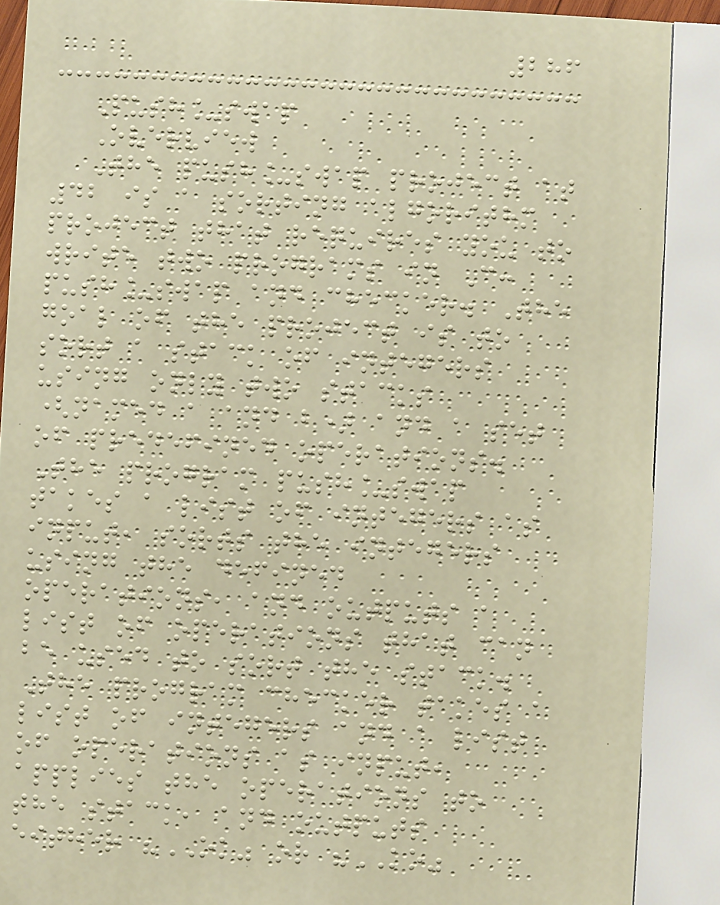286
Push_swap
Overview
The push_swap project at
42 is a sorting algorithm
project that requires you to
write two programs in C:
push_swap and checker. The
goal of the project is to
sort a stack of integers
using only two stacks
(named a and b) and a set
of predefined operations.
The program push_swap
takes a list of integers as
input, sorts the integers
using the defined
operations, and outputs a
list of operations that can
be used to sort the stack.
The program checker takes a
list of integers and a list
of operations as input,
applies the operations to
the stack, and outputs
either "OK" or "KO"
